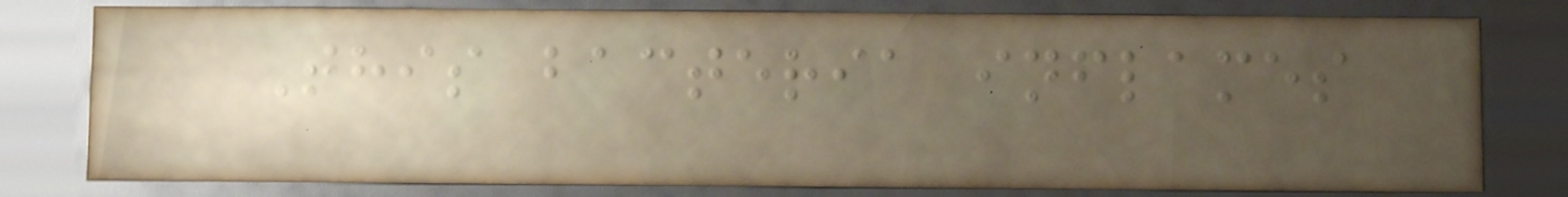This bacteria inflames
